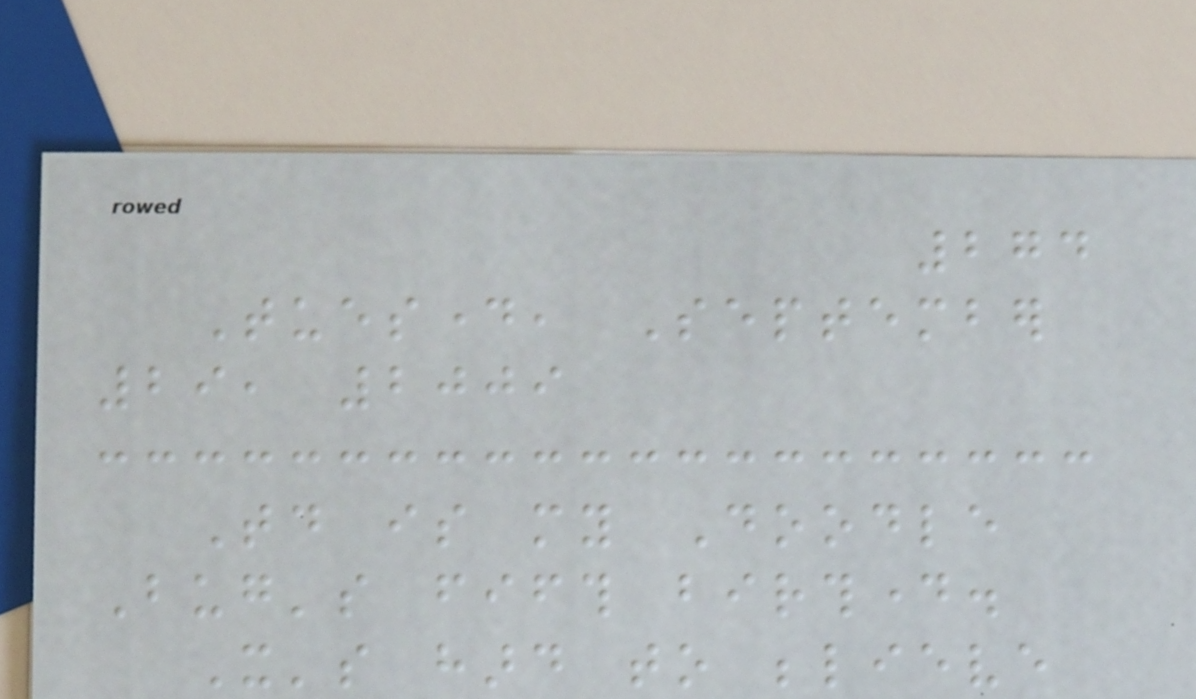274
Tuesday, September
29, 2009
Today is my Doodle
Bug's fifth birthday.
It's hard to believe
